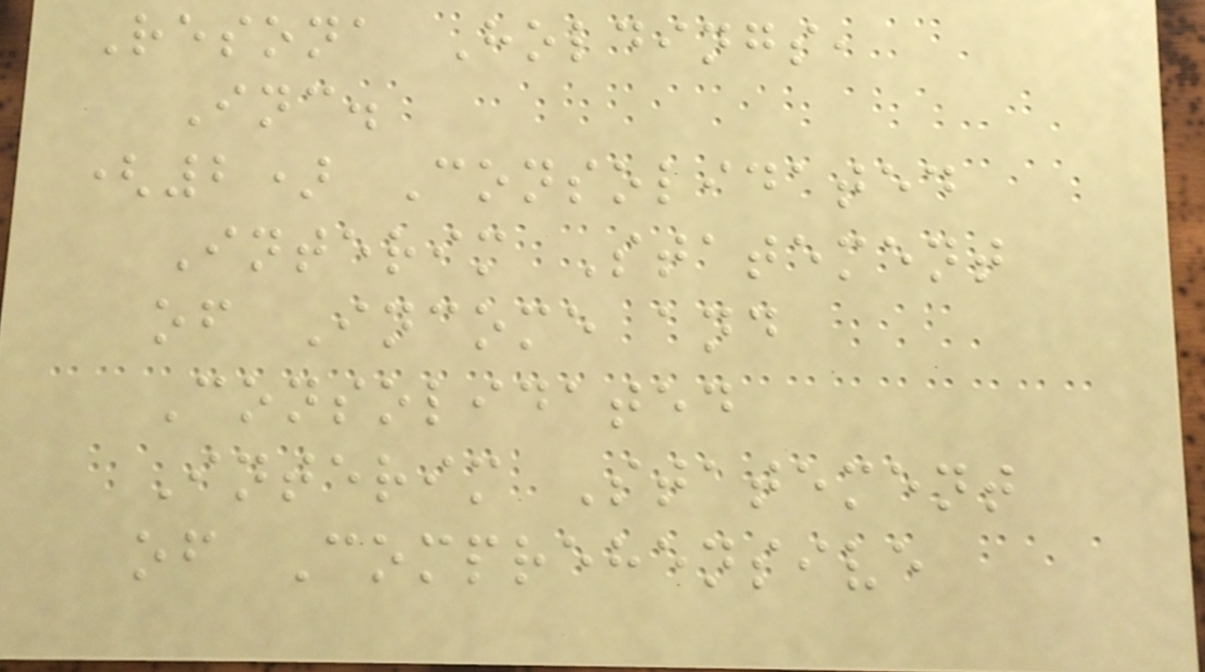Resona Holdings,
Inc.
(2) Consolidated
Interim Statement
of Income and
Consolidated
Interim Statement
of Comprehensive
